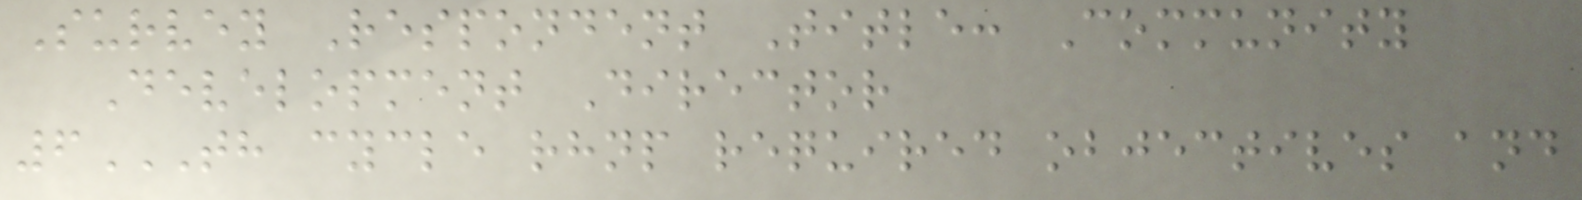Survey Respondent Title: Community
Development Director
6TH CYCLE RHNP REQUIRED OBJECTIVES AND
